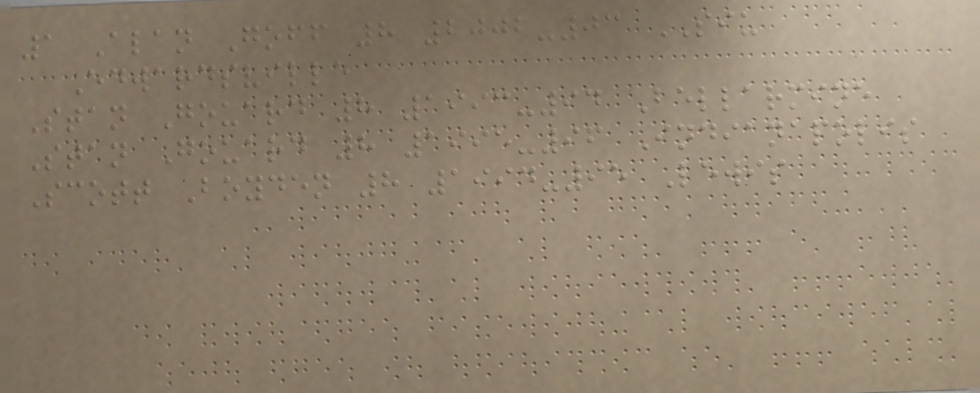1 Alan Goff 8 2002-03 SIU
Edwardsville
Stan Gouard 8 1993-94 Bellarmine
Stan Gouard 8 1995-96 Indianapolis
Scott Boyden 8 1994-95 Lewis
